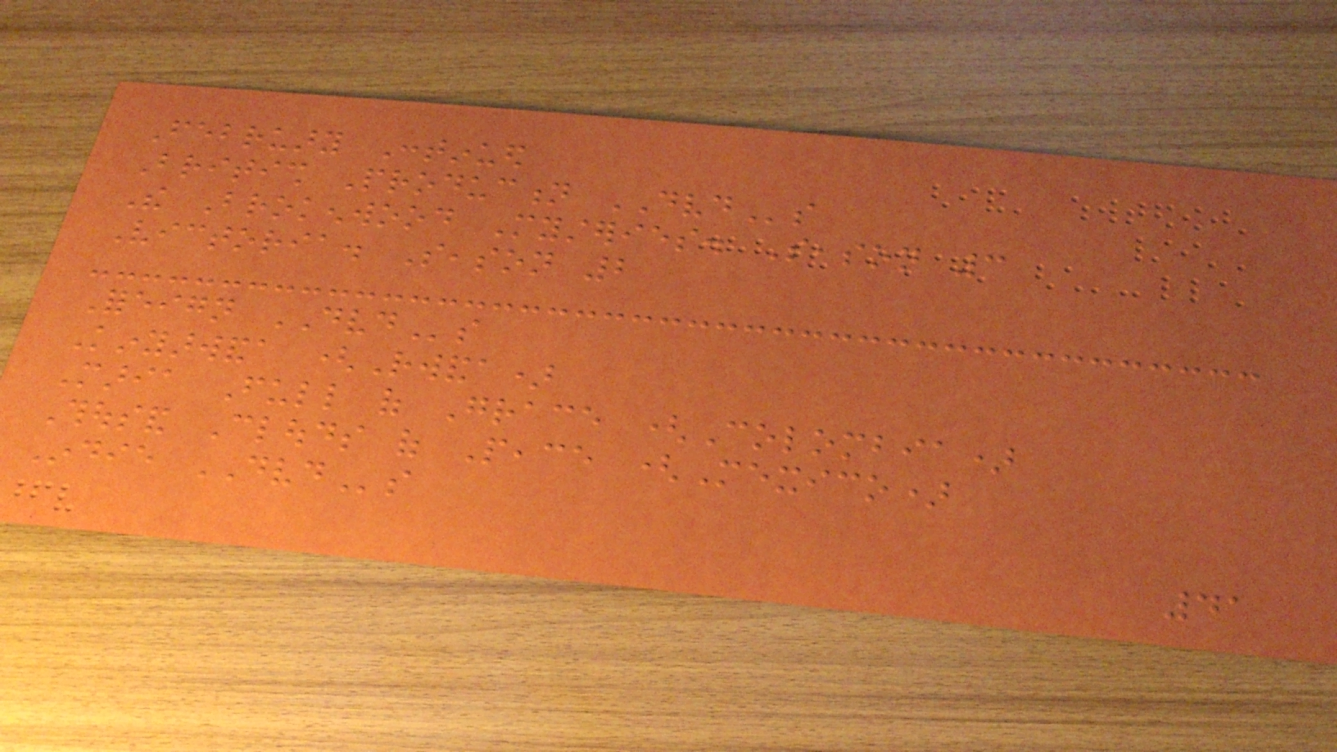February Continued
British Production DVDs
The Brokenwood Mysteries. Season 3
Victoria. Season 2
Foreign DVDs
Kinyarwanda (Rwanda)
Maria Full of Grace (Colombia)
Thousand Clouds of Peace (Mexico)
Indie DVDs
41
